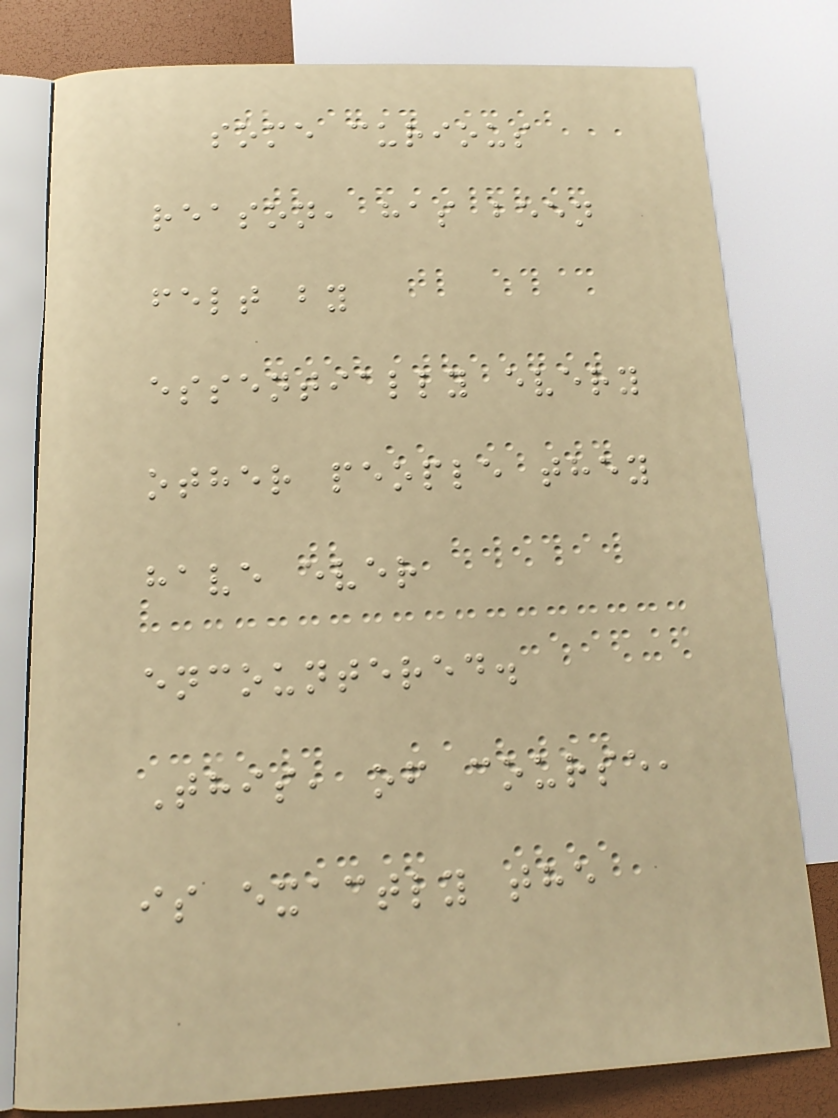some curious
reason, has been
felt by
essentially every
other people they
have ever
encountered.
This, of course,
is exactly the
